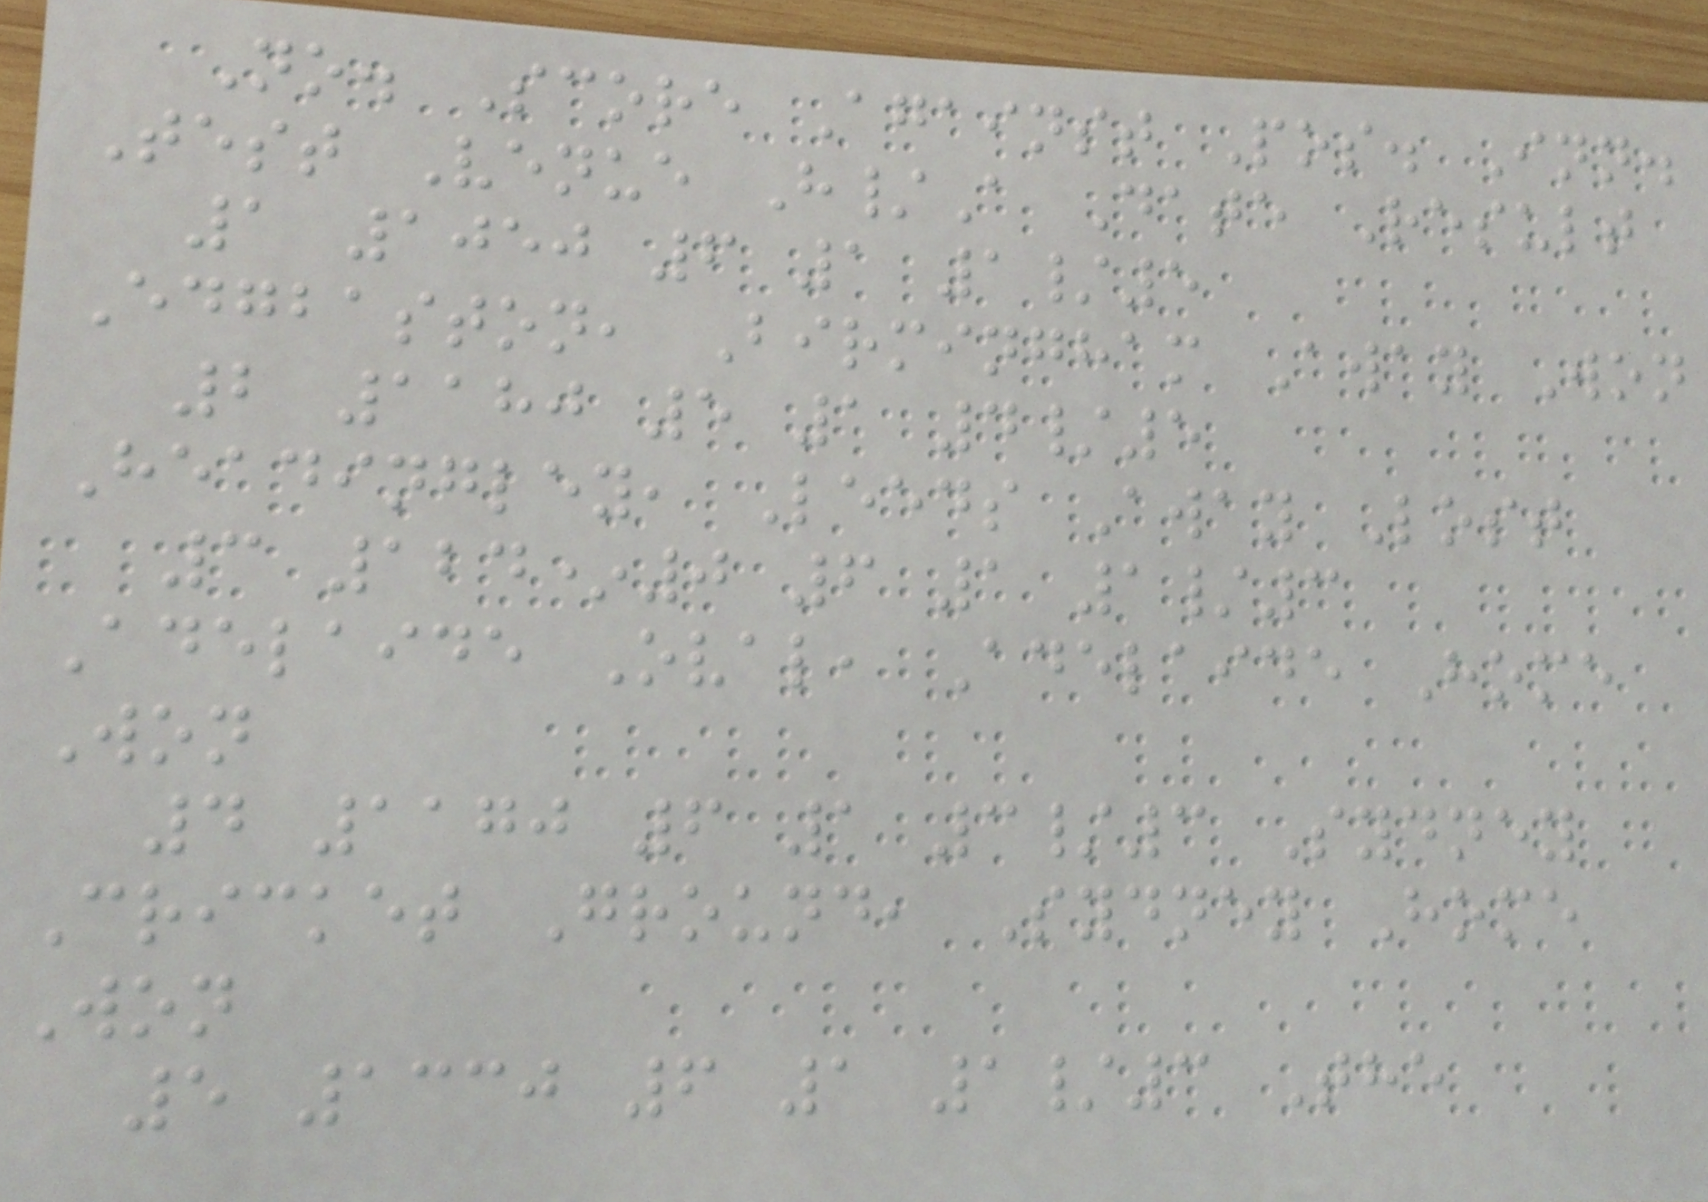No. Score Against Pos. Inn.
Test Venue H/A Date Result
1 1050 6 1 1/5
Edgbaston, Birmingham Away Won
2 1180 5 1 4/5
Headingley, Leeds Away Lost
3 124*0 6 1 1/3
Adelaide Oval, Adelaide Home
Won
4 1170 6 1 3/3 Sydney
Cricket Ground, Sydney Home
Won
5 1330 6 1 1/3 The
